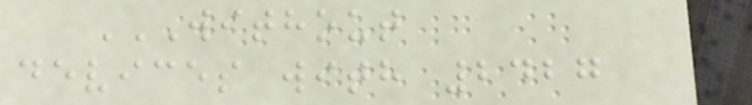WITHOUT
DEVICES WITH 2427
